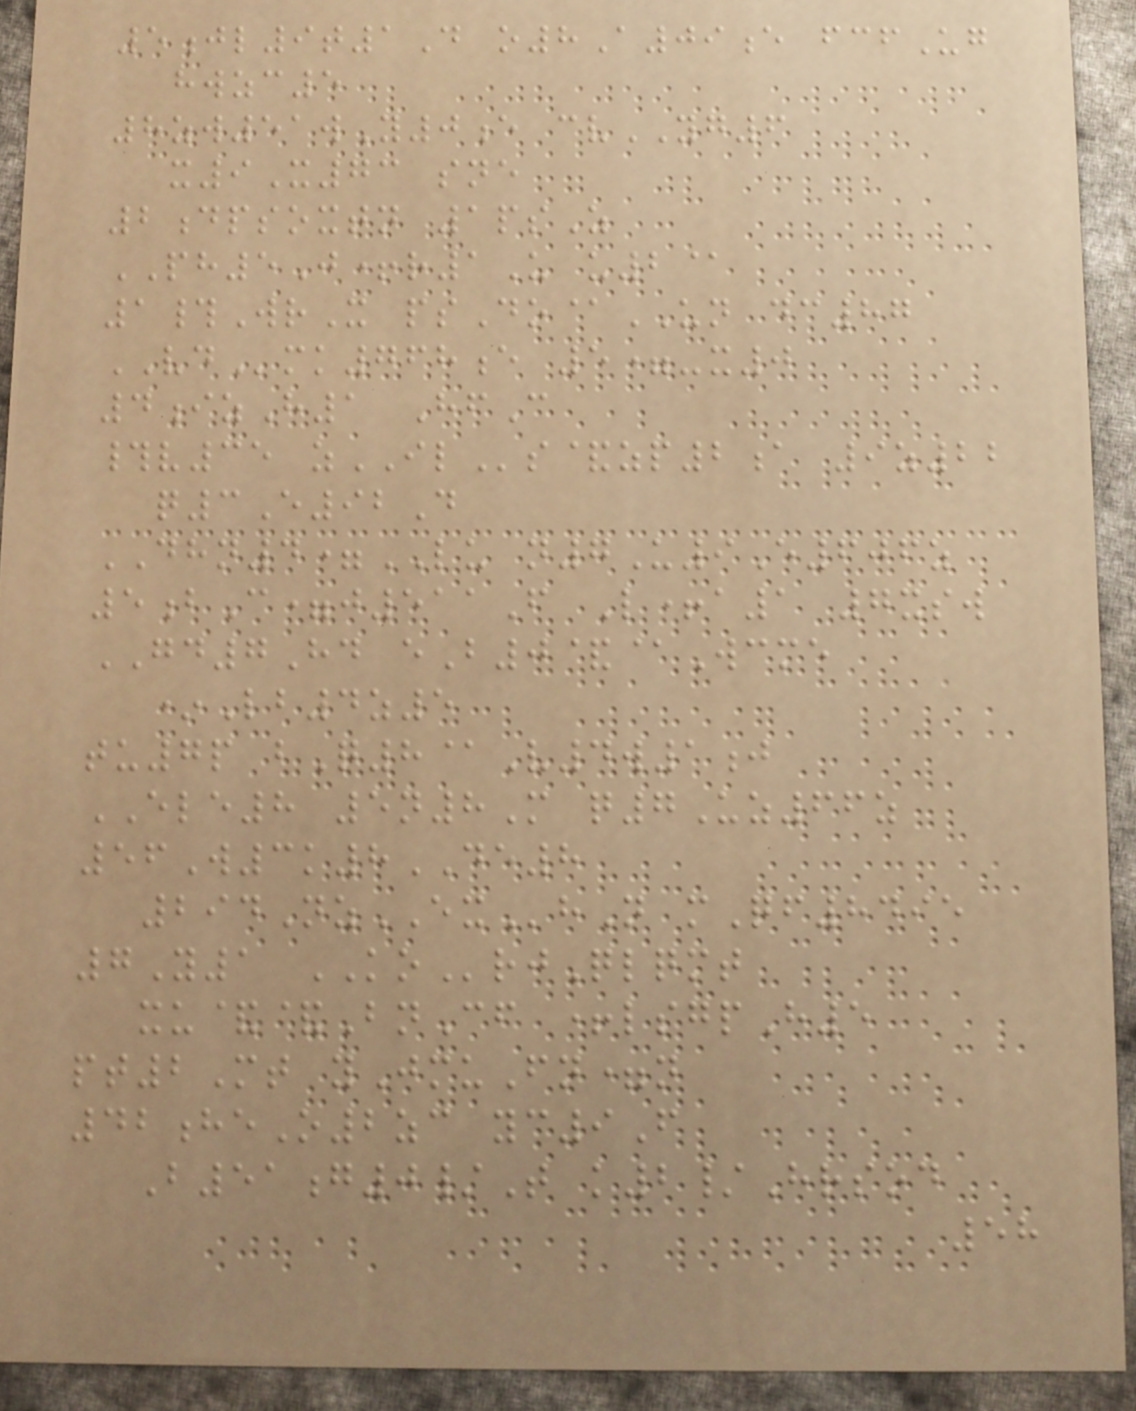5jl9t1D o8A09e fcfUg
hwzc5
8zw51wY0e cvYG6
x9X73 sne
2dpsoxtn 1psZ
PH5J+r1U u2@
1#WrX psDo@UN dc87
VDmk768e 5=-x0
4izH1 HfC
#v35 zILs&zp2a 9z22
q3E92D
DHN4=LU n7U9E606z
5bC=j511F L+a1 7xsw
GD7Hd eB0&@Wcme
*Lb4z5
tu7p bQ8@V4w1j
ELE8 5n8M q7Uz66z
56W3k8DE8
294NzEXhN mQf8495
7Y1 KOrjQlqmt
xu&&BnCf +lsgpH5
pt2Mt yJmuFn=n
42heO2zc yc9F
B51g0/T k2/Hrsod
58
